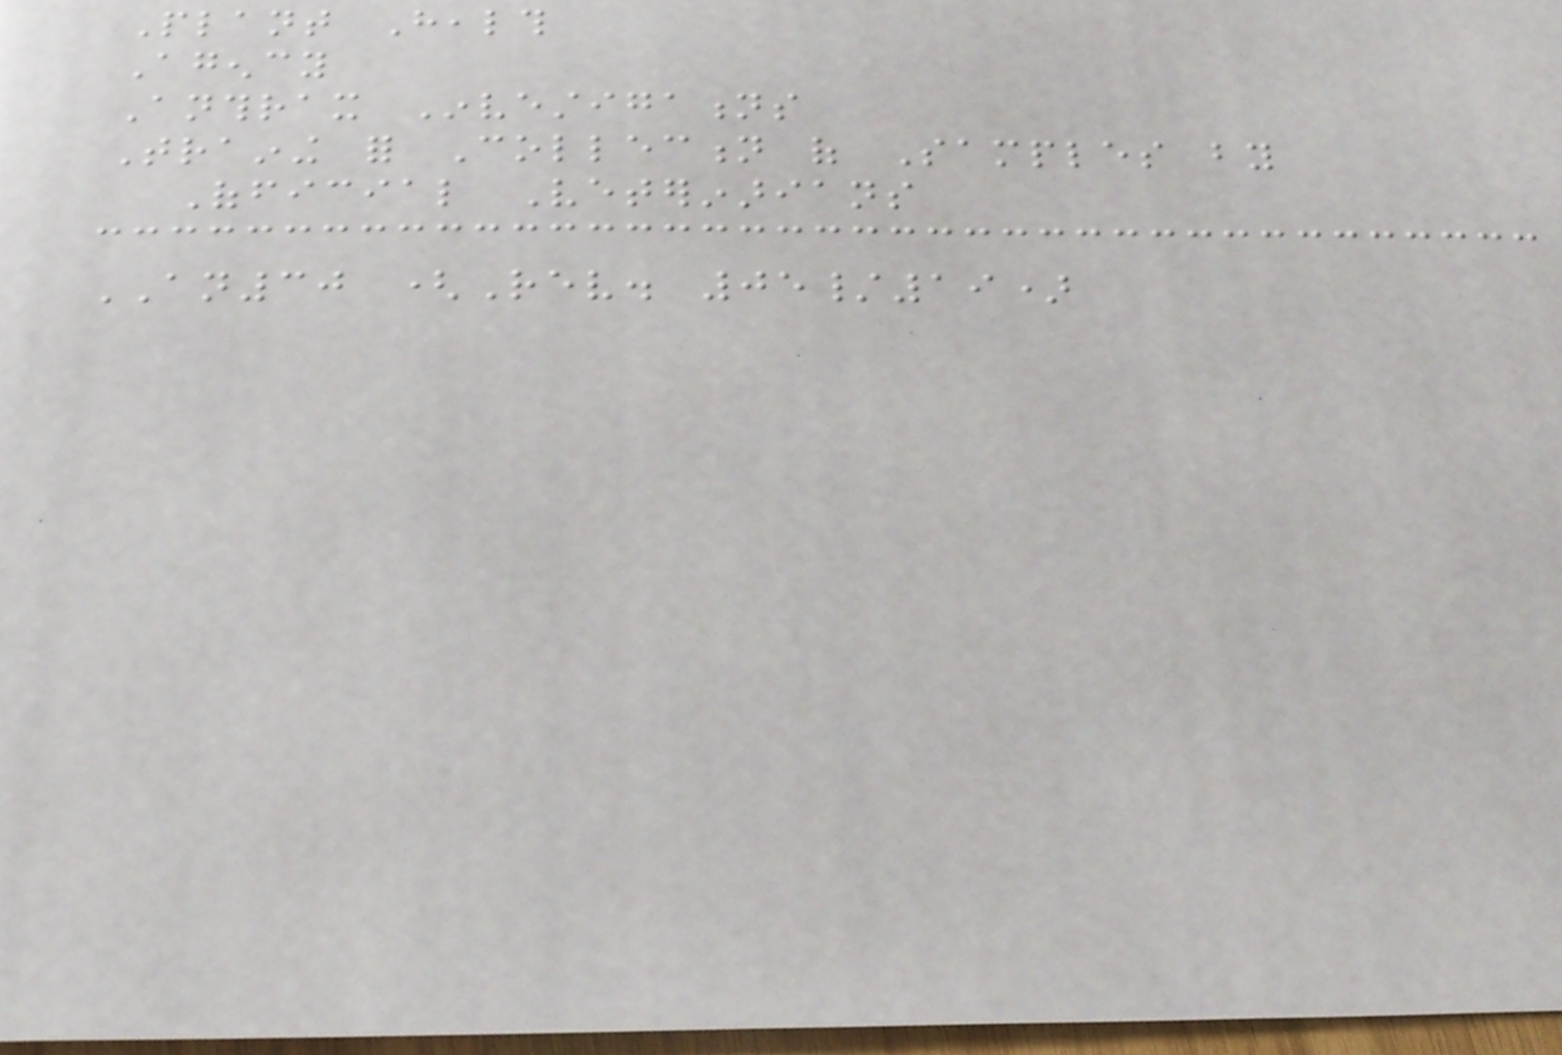Plant Health
Agency
Anthrax Investigations
Training for Collection of Samples by
Official Veterinarians
AN30 (Rev. 05/19)
